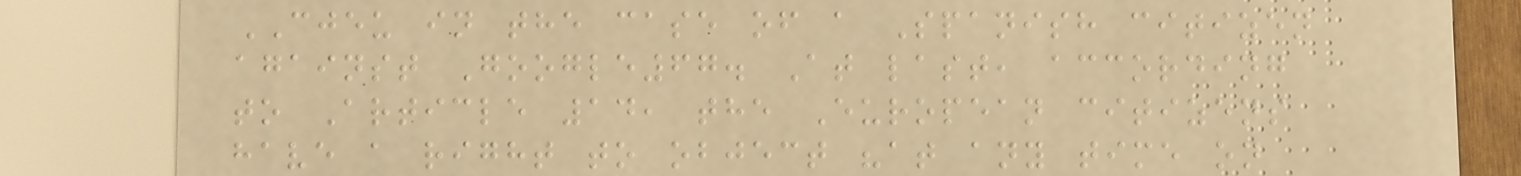CJEU in the case of a Spanish citizen
against Google67. At last, according
to Article 14, the European citizens
have a right to object "at any time on
